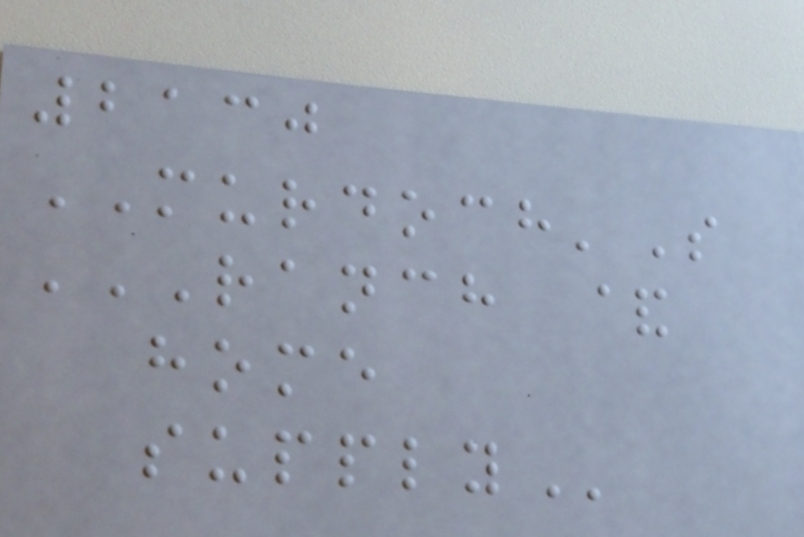2130
MURDOCH'S
RANCH &
HOME
SUPPLY
